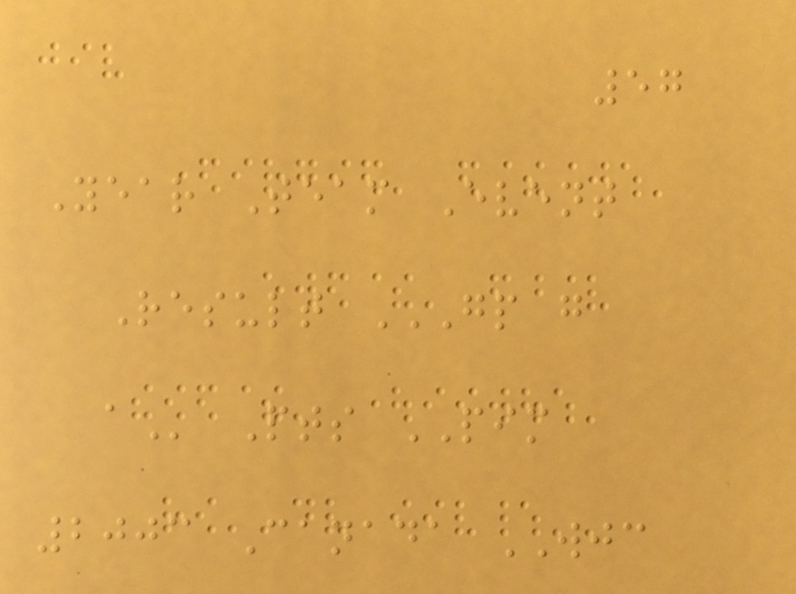57
Year Team Event
Result GP G
A Pts PIM
2003 Canada WJC
